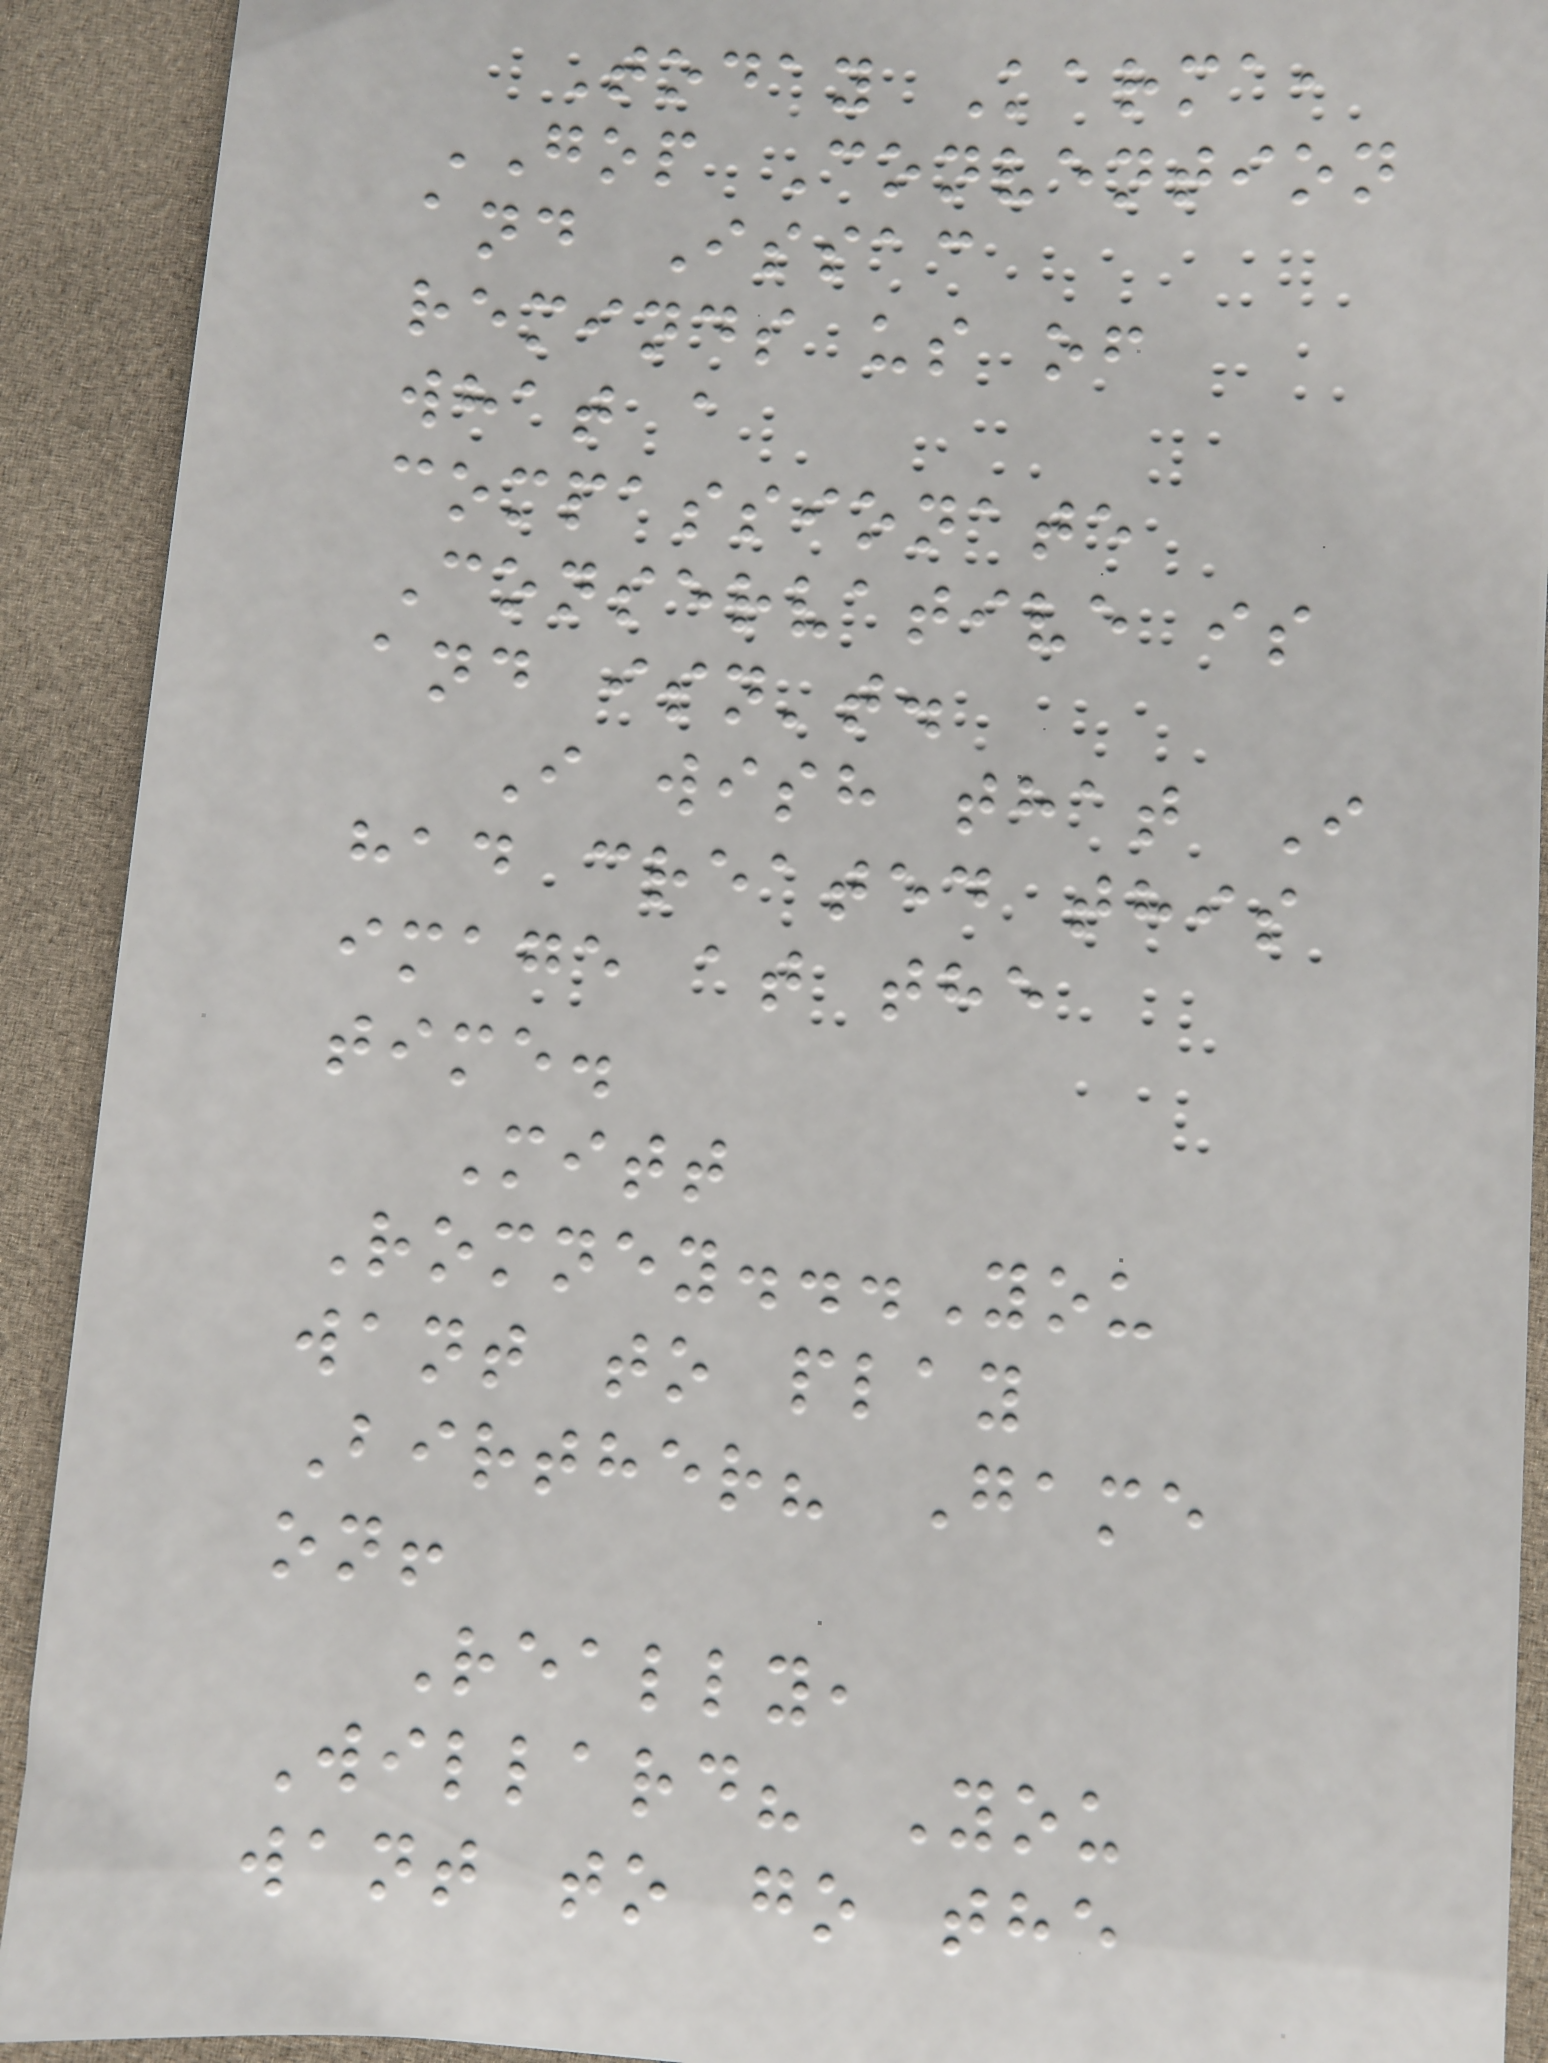Today Karma,
GOP Convention
and Issac
reminds us of
what a
compassionate
Conservative is
and isn't.
I wish that I
had created this
image at the
time.
Mitt
Romney...You
want to play
Birther? Game
on!
Really,
Willard? You
want to go the
